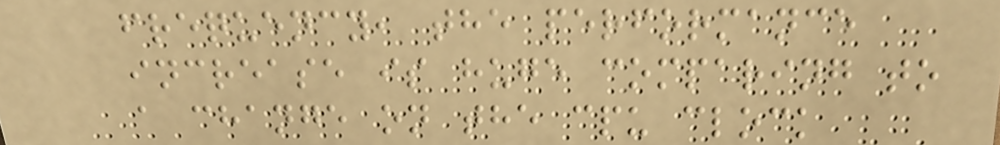frequency, the performance
increase is huge comparing to
a change on the cpu clock
